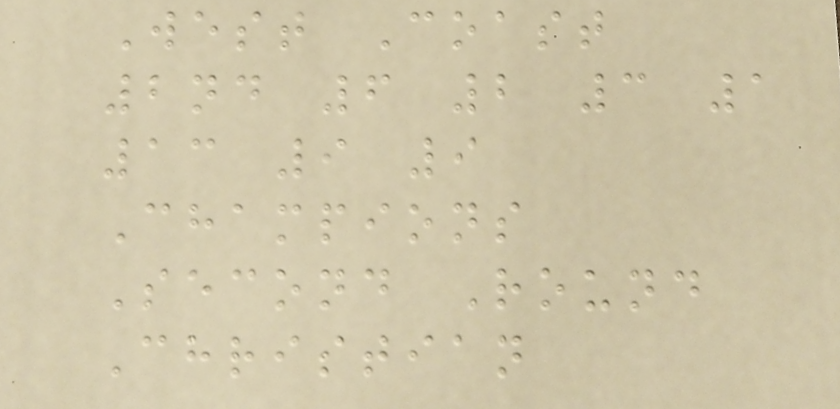West Coast
2nd 6 2 3 1
13 9 9
Champions
Second Round
Christian
